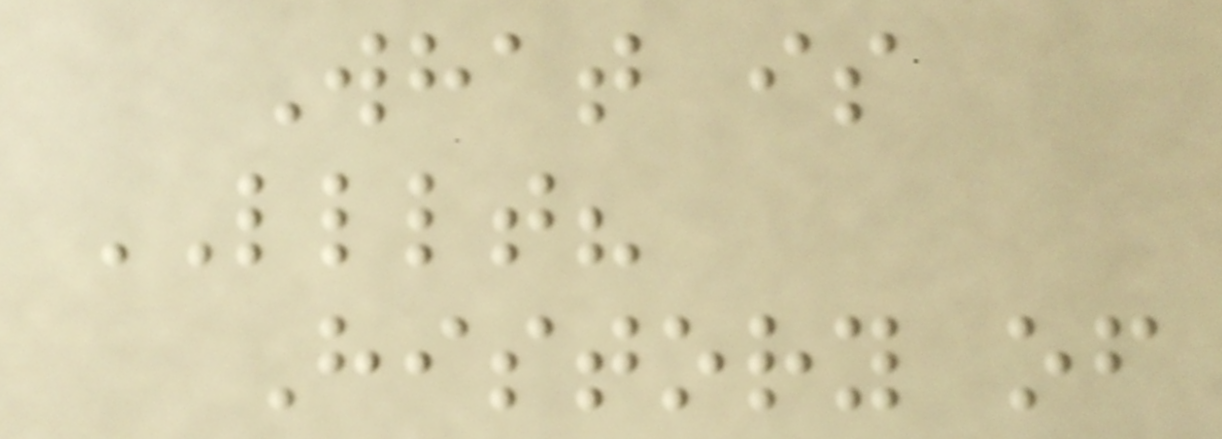What is
LLLT?
History of
